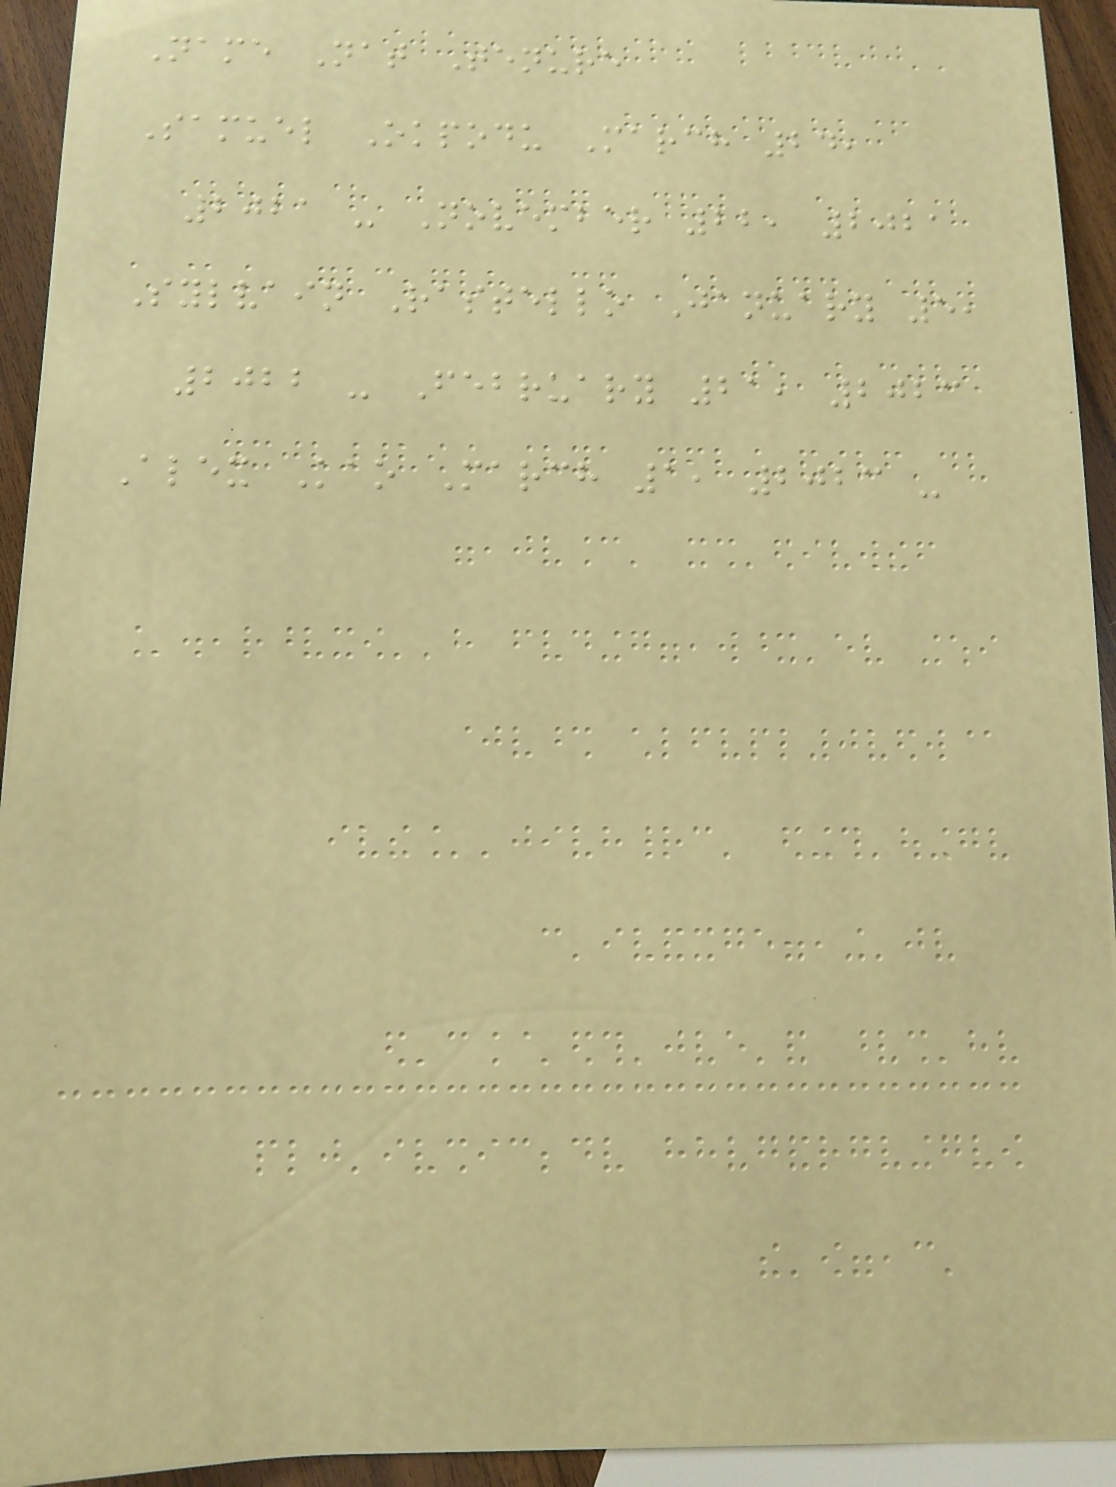Name Nat Tenure
Samuel Okpodu March 24,
2021 - November 22, 2021
Sylvain Rastello January 5,
2022 - February 21, 2023
Alex Kao March 1, 2023 -
